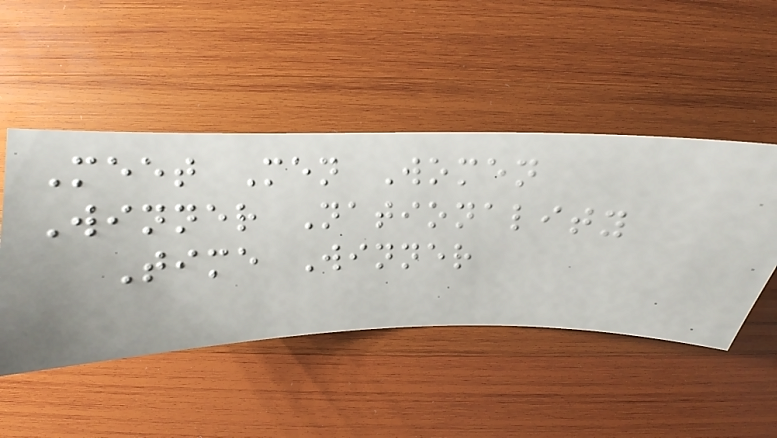Meet Men Women
Winner Nationality
Time Winner
